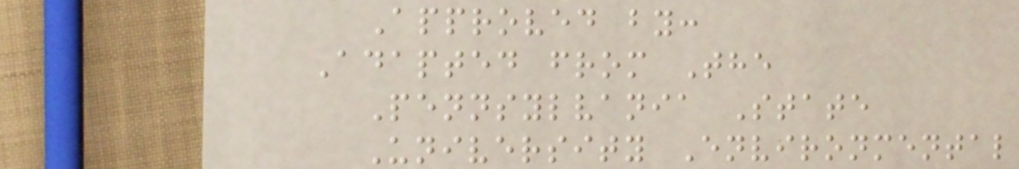Approved by:
Adapted from The
Pennsylvania State
University Environmental
